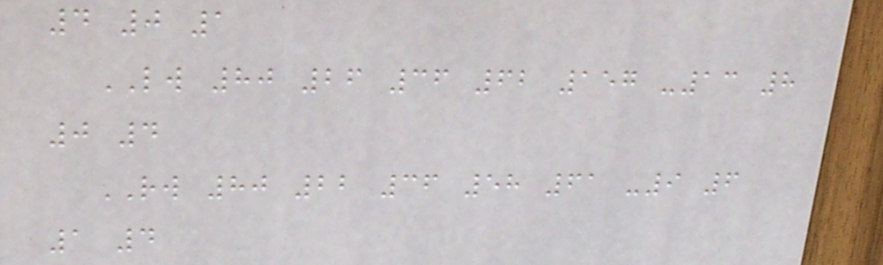4 0 1
LW 80 26 36 62 157 -13 8
0 4
RW 80 22 36 58 61 -9 6
1 4
